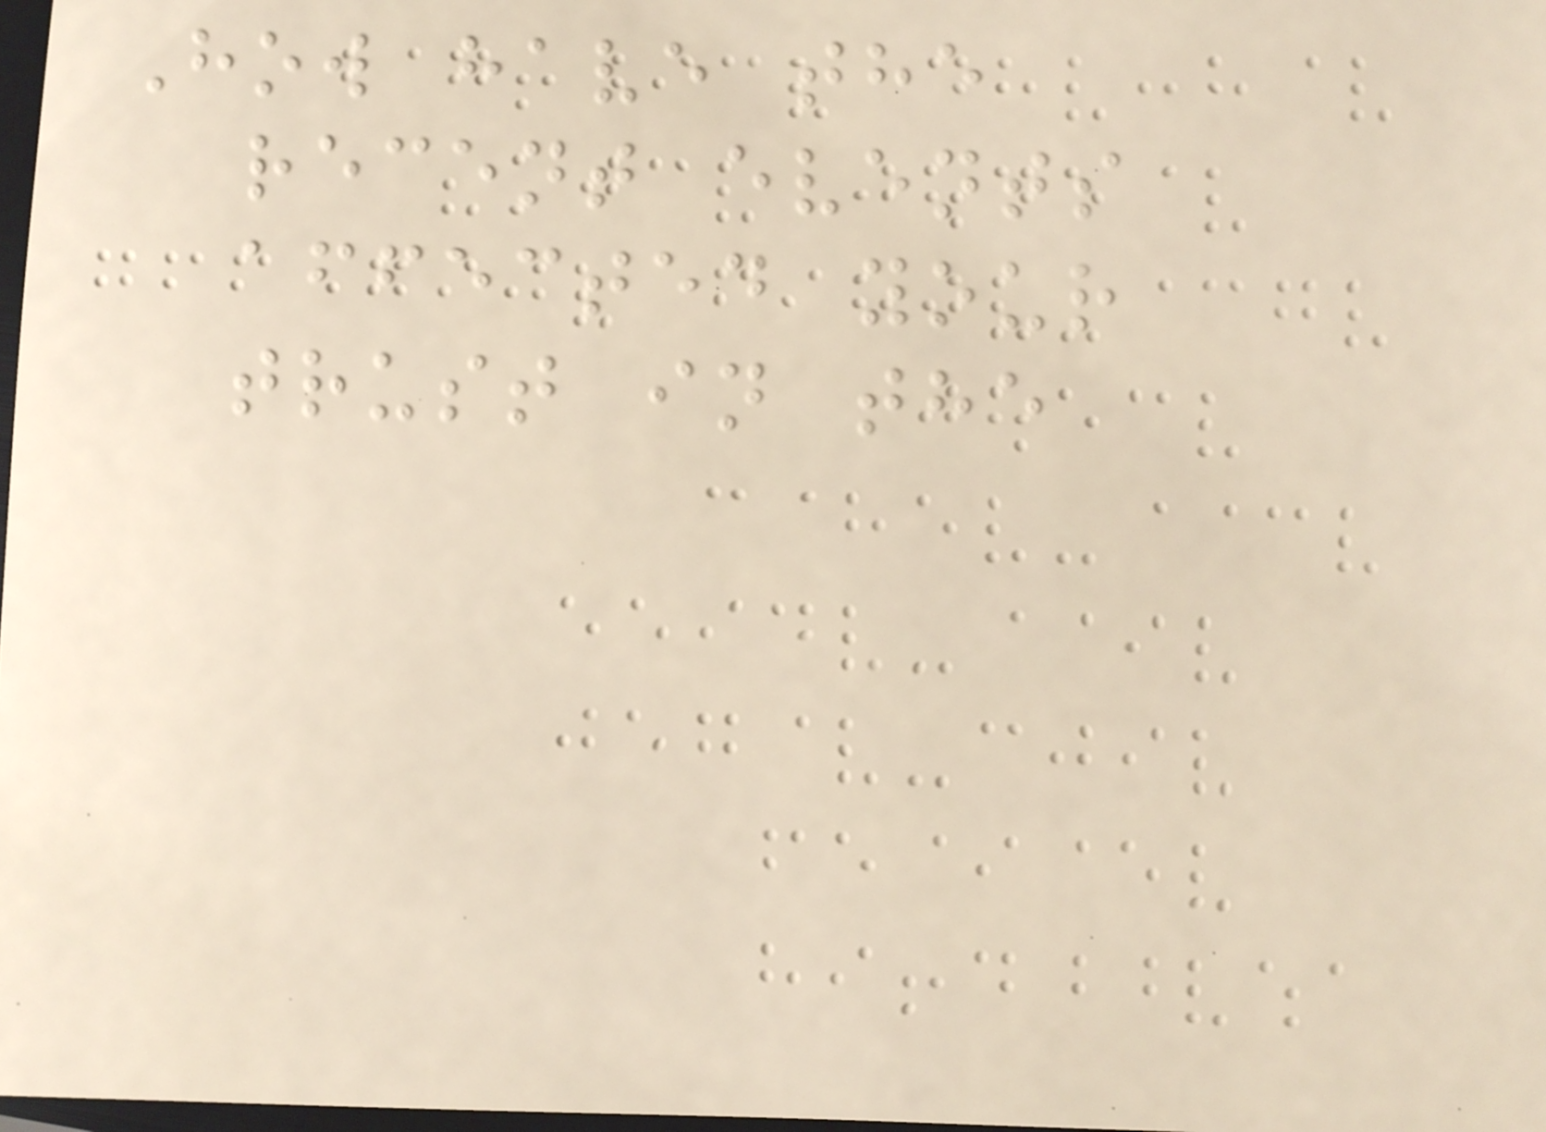How have the
recent events
affected your
trust in the
